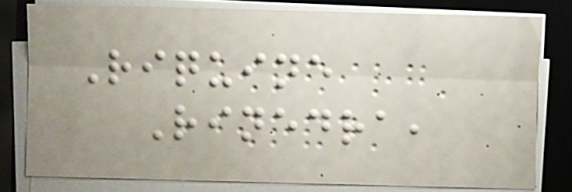Riquine
Rinedra,
